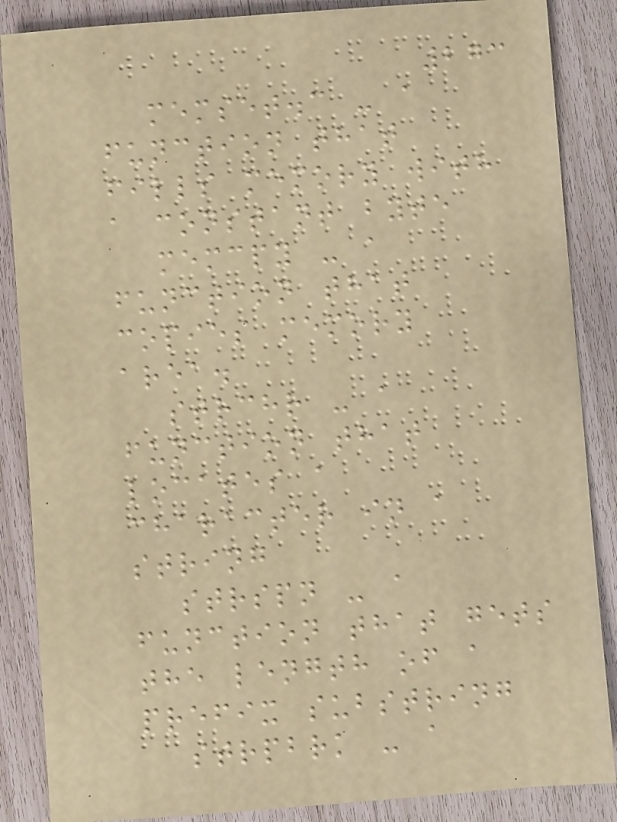273
memset.c - a
function that
fills memory with
a constant byte
memcpy - a
function that
copies memory
area.
strchr - a
function that
locates a
character in a
string
strspn - a
function that gets
the length of a
prefix substring
strpbrk - a
